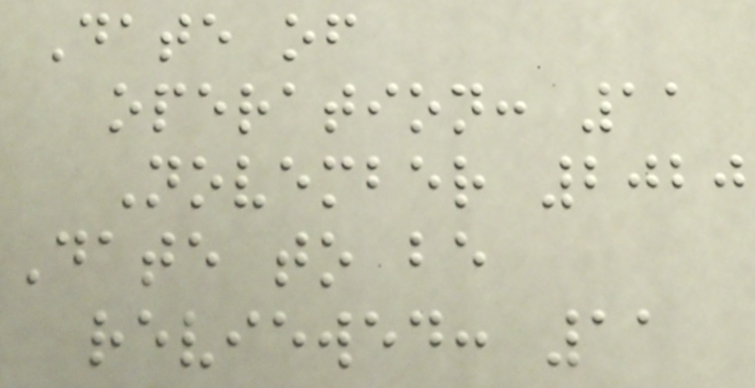Date of
operation: 11
November 2020
Date to be
reviewed: 11
